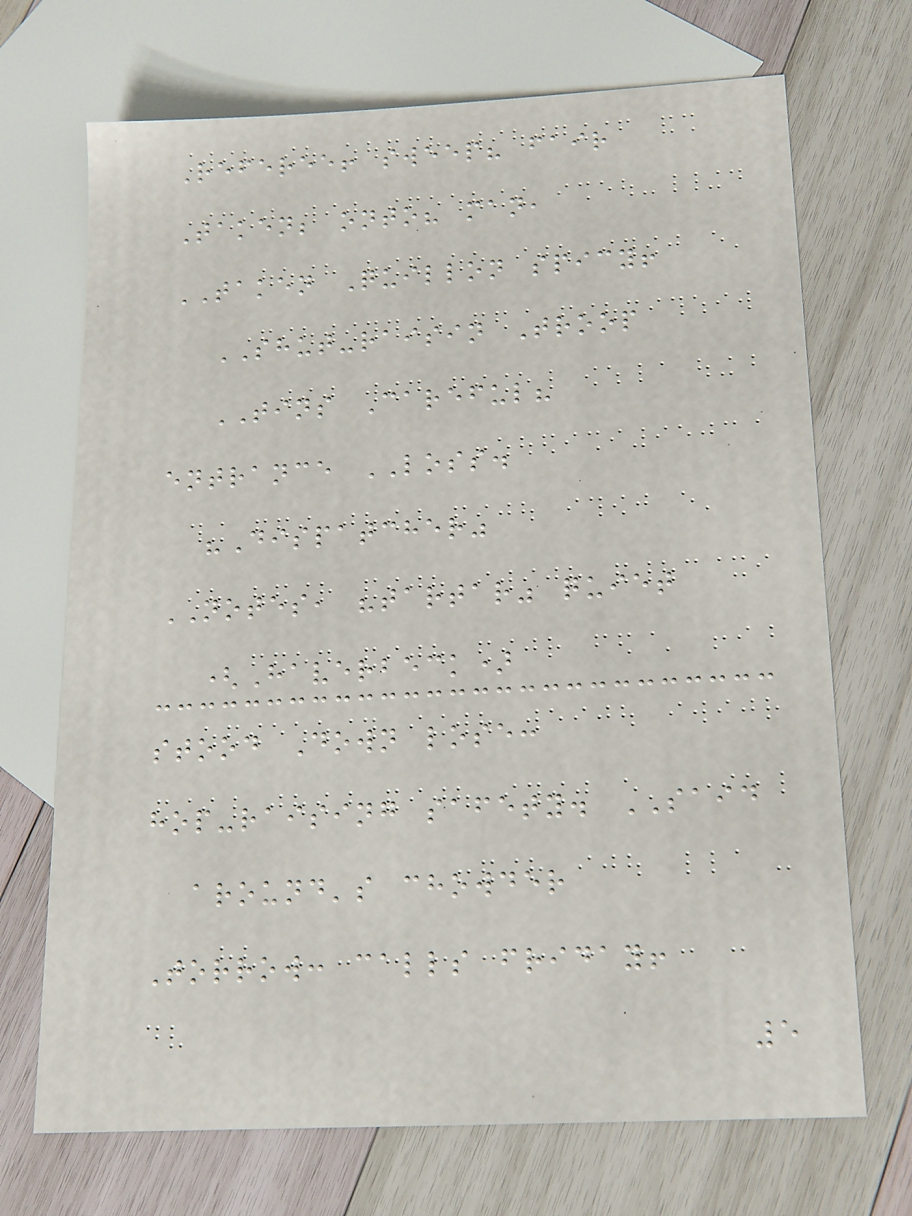Referee! sweep? fair
Taken; onto? man,
TAKEN Quillon spicy!
SHUT-raisin Troop
TINS Careful?
entrance LOSS.
"Dispatcher"
NOTES, "tartar" quiet
(Haverbeck)
stood Down lose:
hop-raising safety. SAID
around's chowder
Torrow: calls friday!
5
